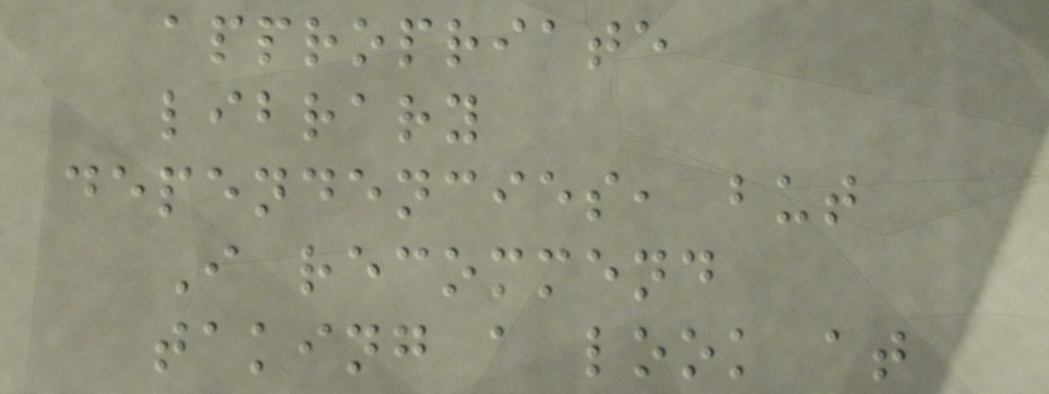appropriate
library
dependencies, but
I recommend
taking a look at
